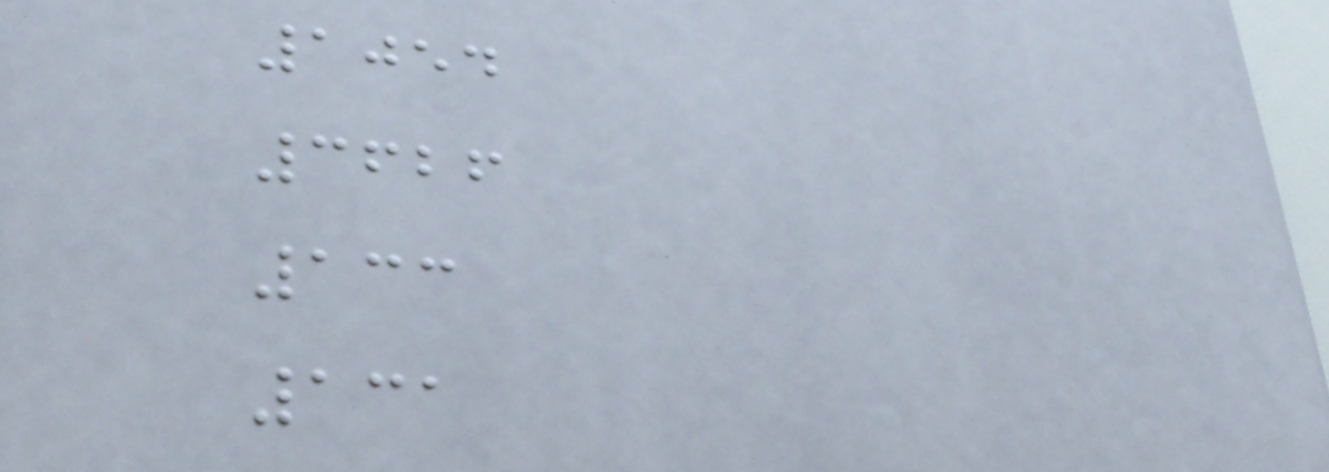1054
3626
133
131
